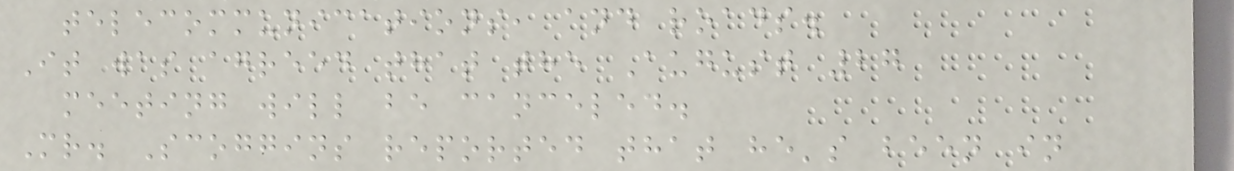telecommunications, and roads.
It was agreed that the August 27
meeting will be canceled.
Mr. Scoggins reported that he's been in
